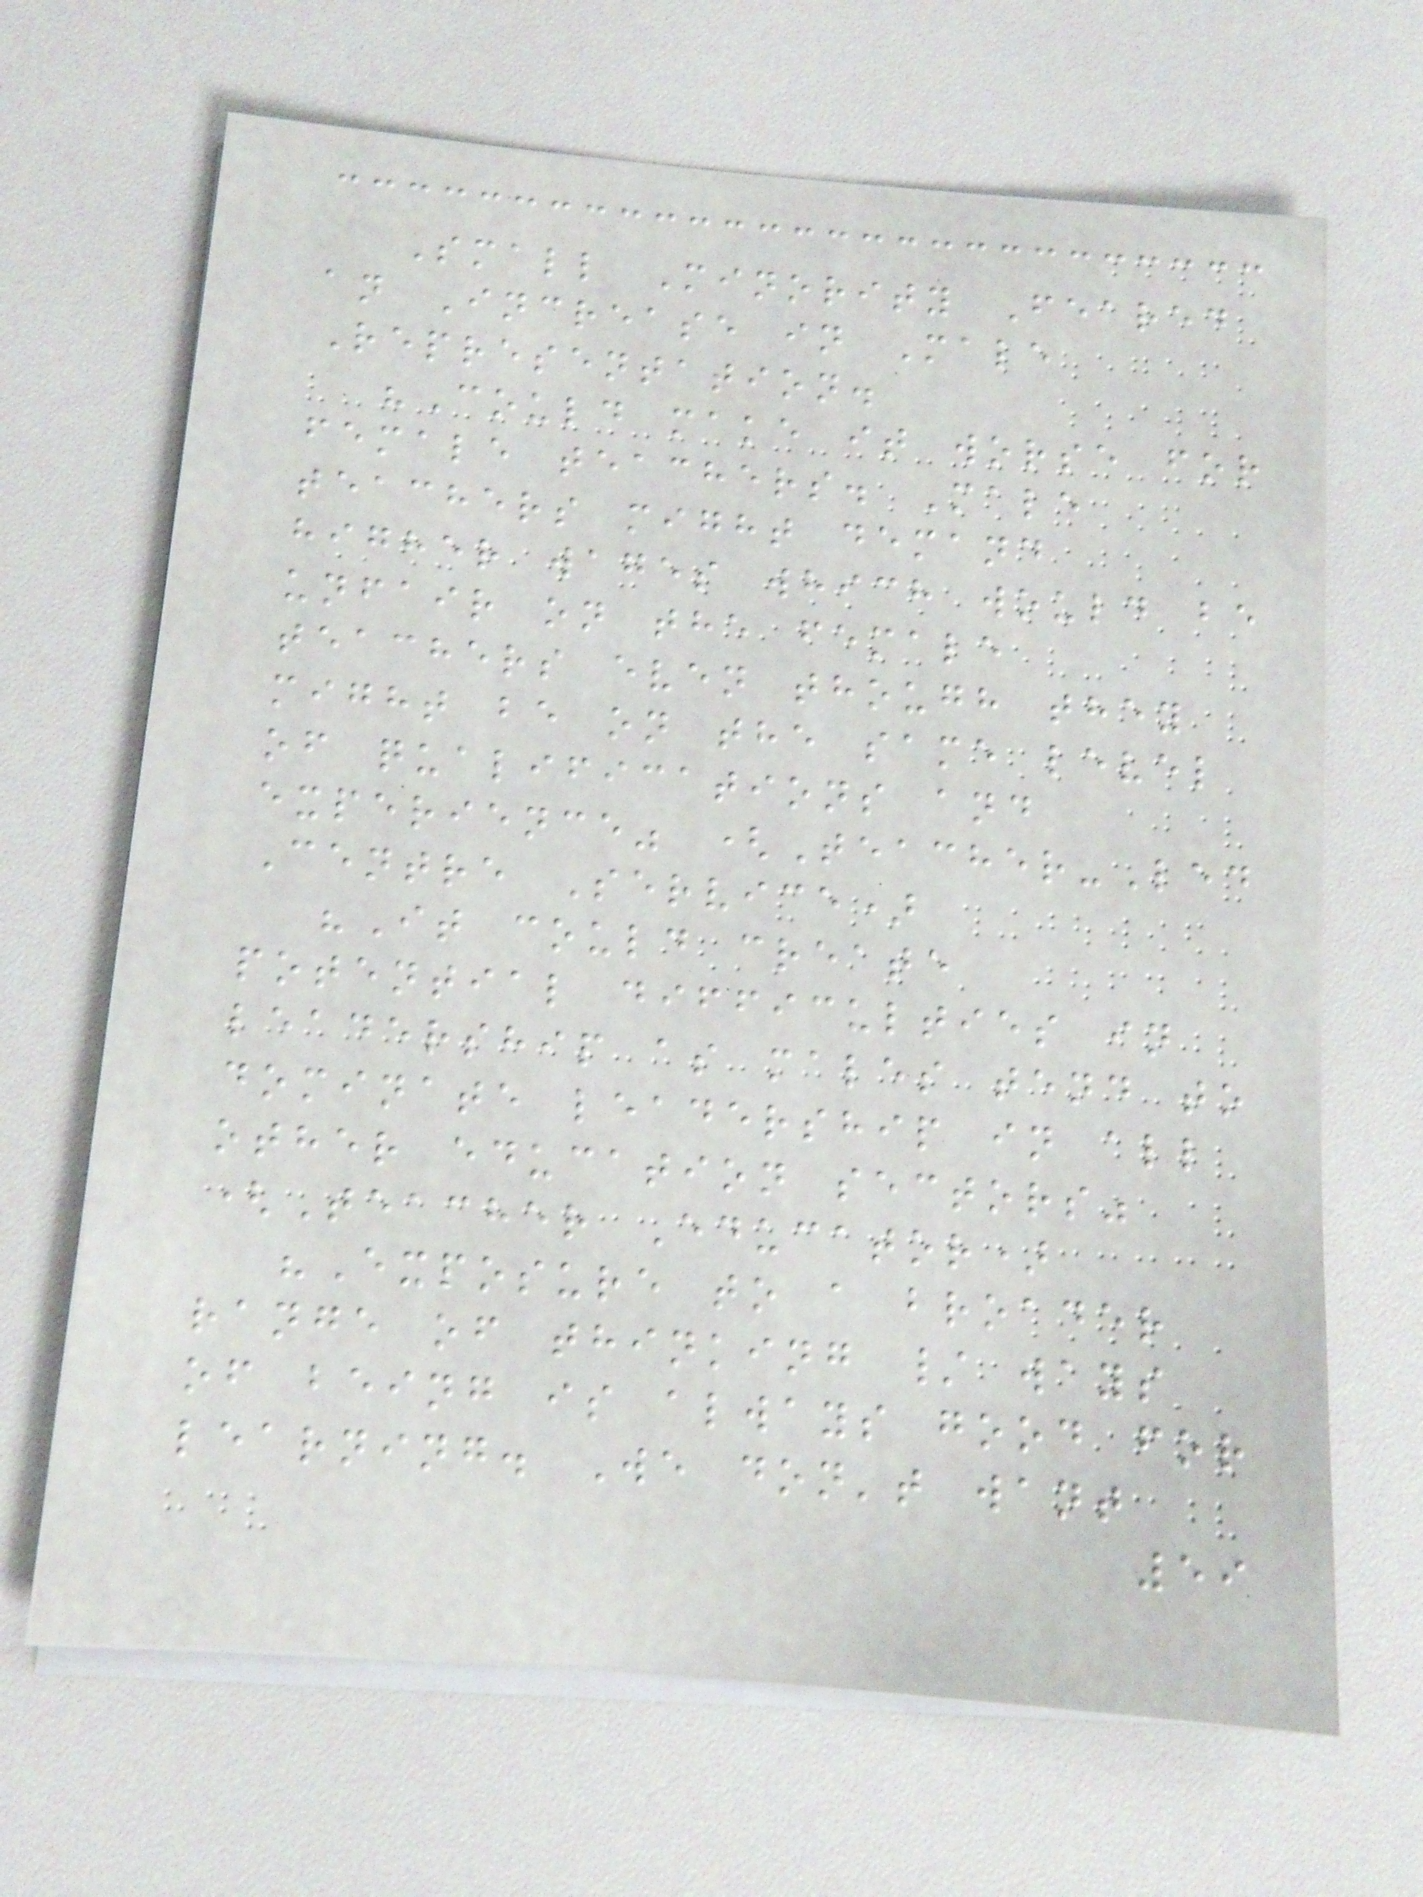Small Minority Feared
an Increase in Male
Representation.
"Could make it worse for
female teachers. Male
teachers might demand
higher wages which would be
unfair on the female
teachers even though they
might be on the same level
of qualifications and
experience" (Teacher-Led
Centre Service)
"It could create
potential difficulties in
leadership as males tend to
dominate leadership in all
other education sectors"
(Teacher Educator)
"Exposure to a broader
range of thinking / ways
of being is always good for
learning. We don't want
59
